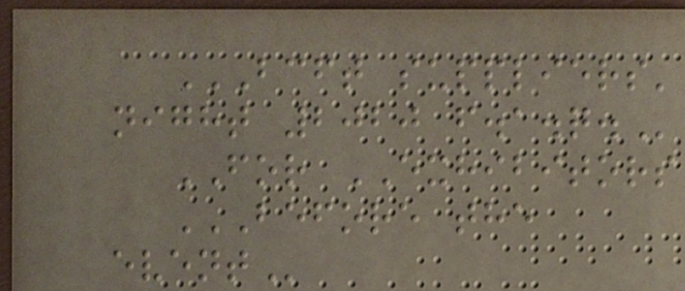BCFT SUPPLIERS'
NIGHT 2020 F.A.Q.
FOR EXHIBITORS
BEFORE THE
EVENT
